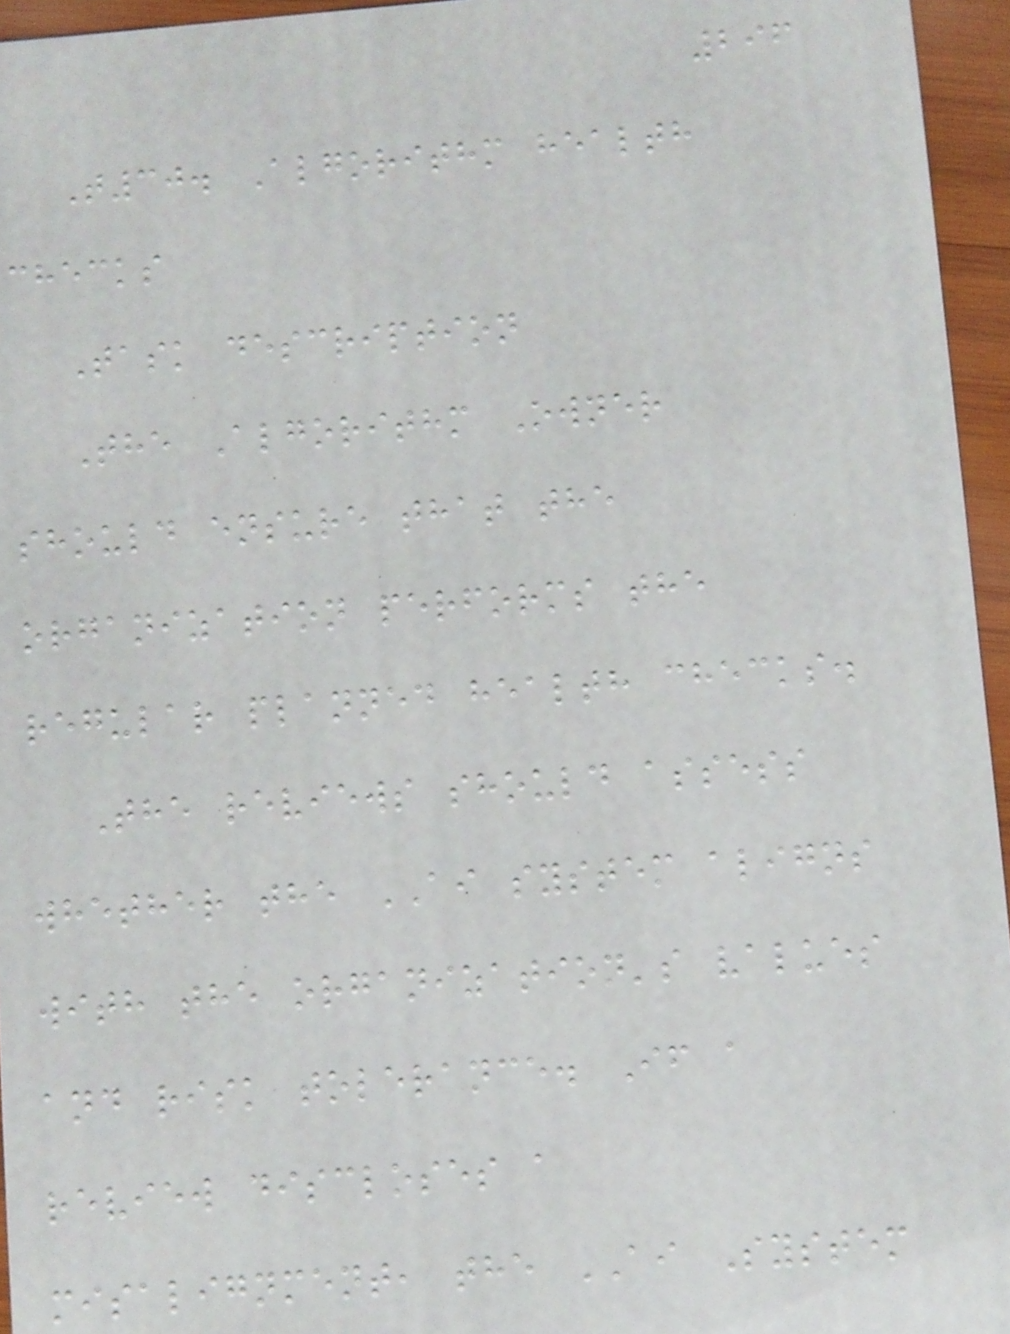296
T30. Algorithm health
checks
Task description
The Algorithm Owner
should ensure that the
organization performs the
regular planned health checks.
The reviews should assess
whether the AI system aligns
with the organization's values
and risk tolerance. If a
review discloses a
misalignment, the AI System
